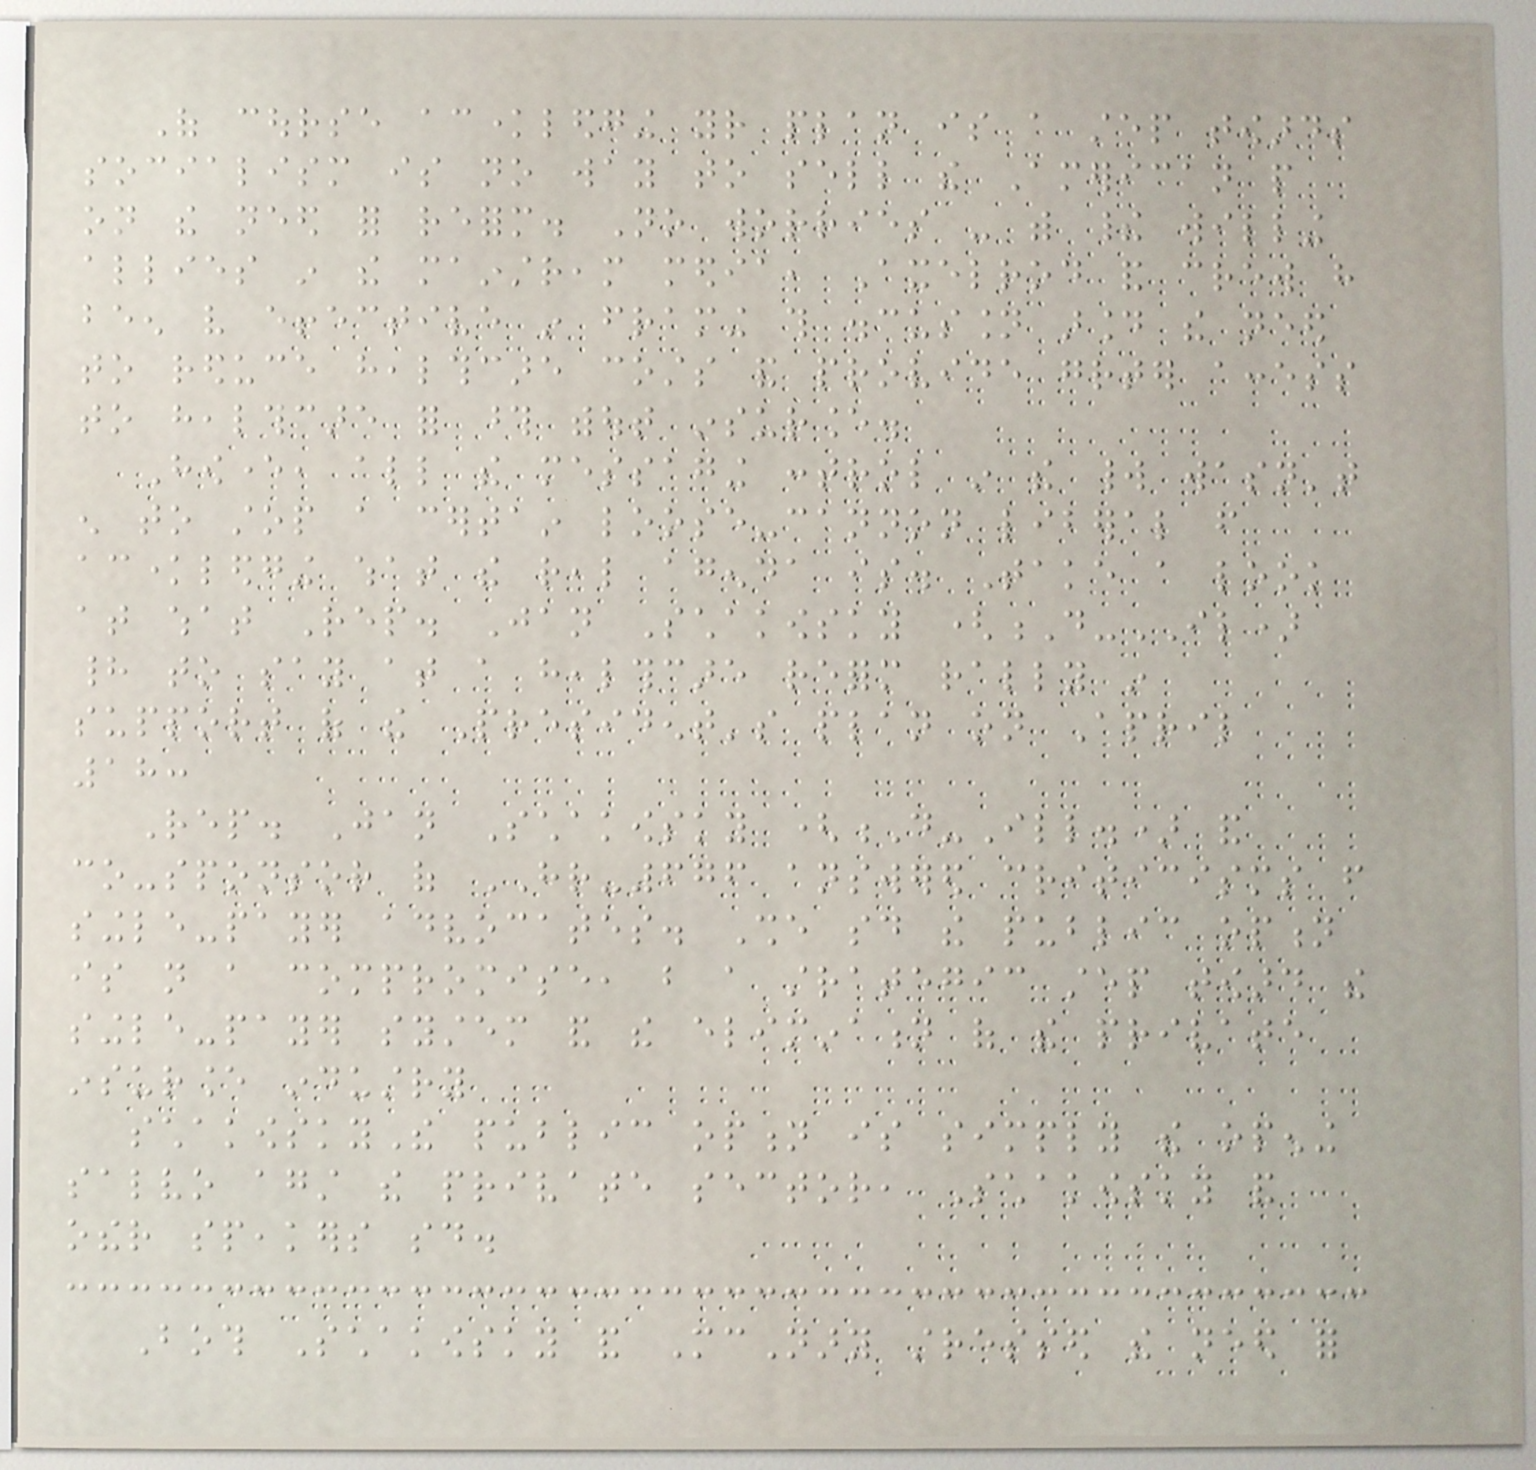Of course acknowledging your plan is a step towards
socialism is no way to sell the American people
on the need for reform. No worries - with their willing
allies in the mainstream media, Axelrod and crew have
been very effective in framing this discussion around the need
to reduce healthcare costs and provide greater access
to healthcare for those without insurance.
However, all the messaging control in the world wasn't
enough to stop a certain loose-cannon liberal from
acknowledging what the real agenda is. Take a look
at what Rep. Jan Schakowsky (D-IL)
had to say at a healthcare reform rally in
support of the President's plan on April
18:
Rep. Jan Schakowsky (D-Ill.) and
co-sponsor of HR-676 answered criticisms from
single-payer advocates. She said the public option
is not a compromise, but a strategic step toward the
single-payer system and the elimination of the private
insurance industry
schakowskyThe public option is simply the opening
salvo against the private sector, Schakowsky and
other speakers said.
Both Schakowsky and McNary stressed the need for
